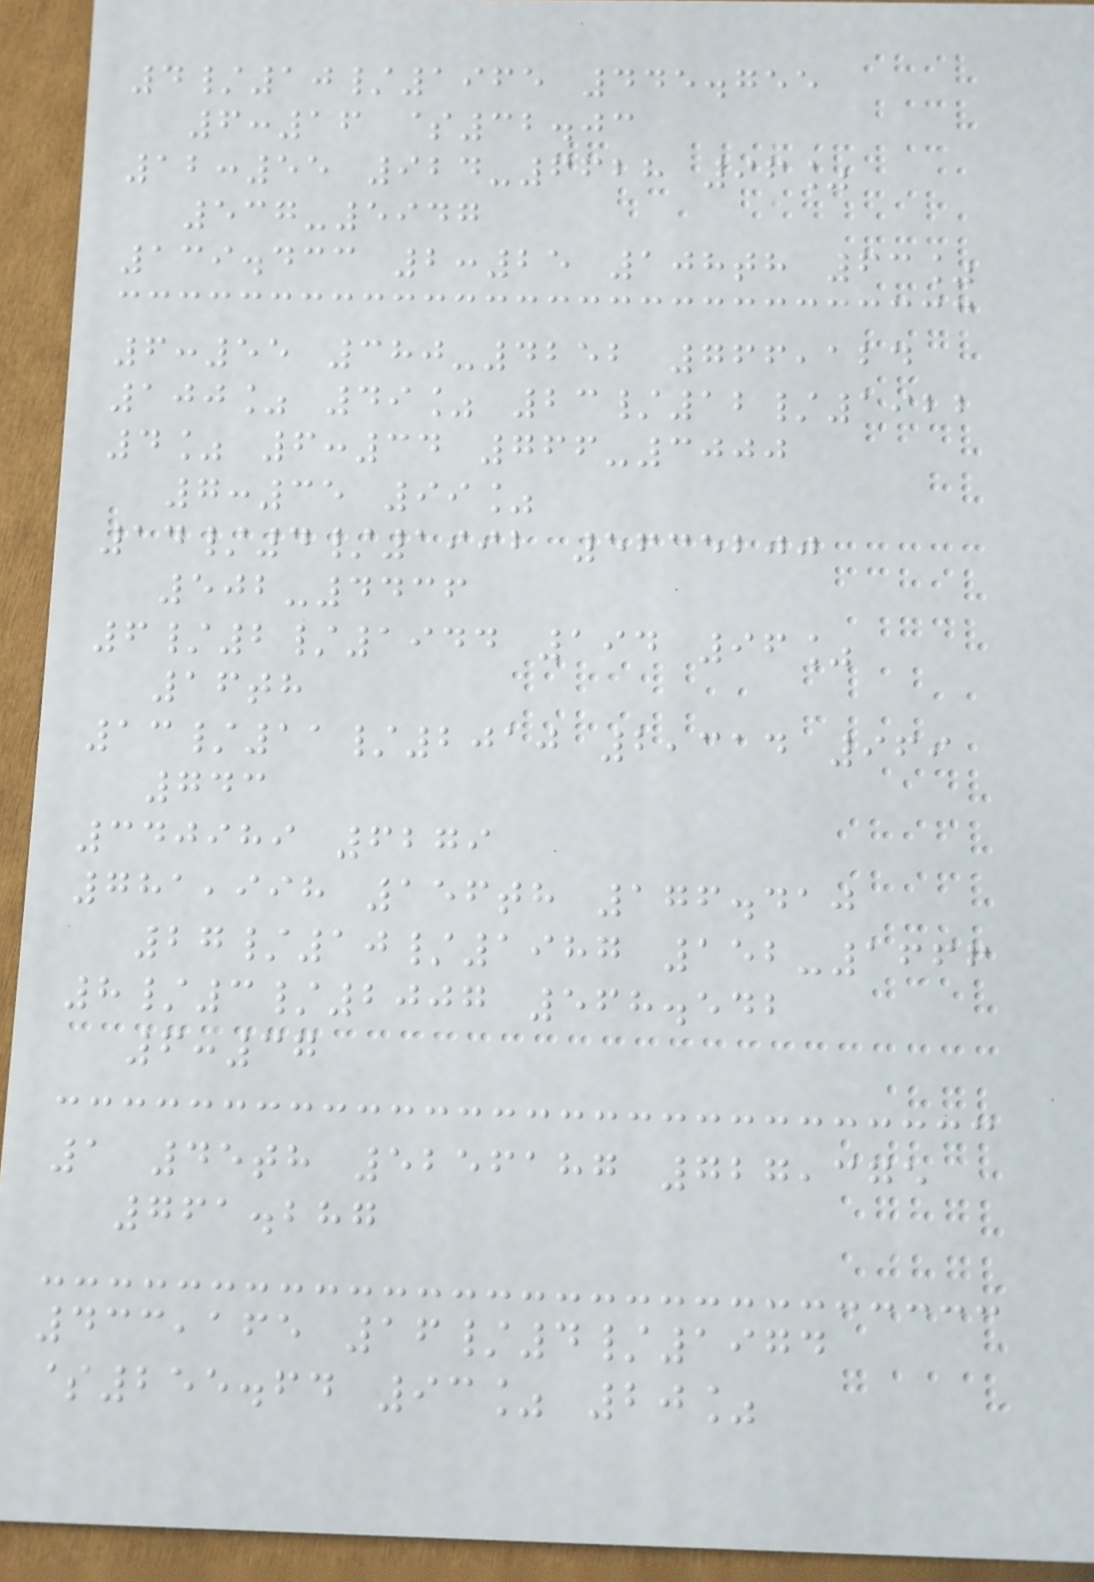4/10/1965 445.755
6:16 $32.03
12:55 924-6628 96%
537-5947
139.433 2:25 108th 63%
6:55 380-4252 766,124
100% 49% 23/12/1922
4% 6:34 766-3000
7:35 99%
14/4/1992 5635200
502-4436
6/2/1944 194 96%
16th
13/11/2010 2,314 969
743
340989 6279
781,998 156th 176.410
27/10/1987 152-1666
8/3/2007 568.542
6:37
1 45th 5256187 727,375
761.287
433,165 16/4/1974
$255.64 93% 20%
